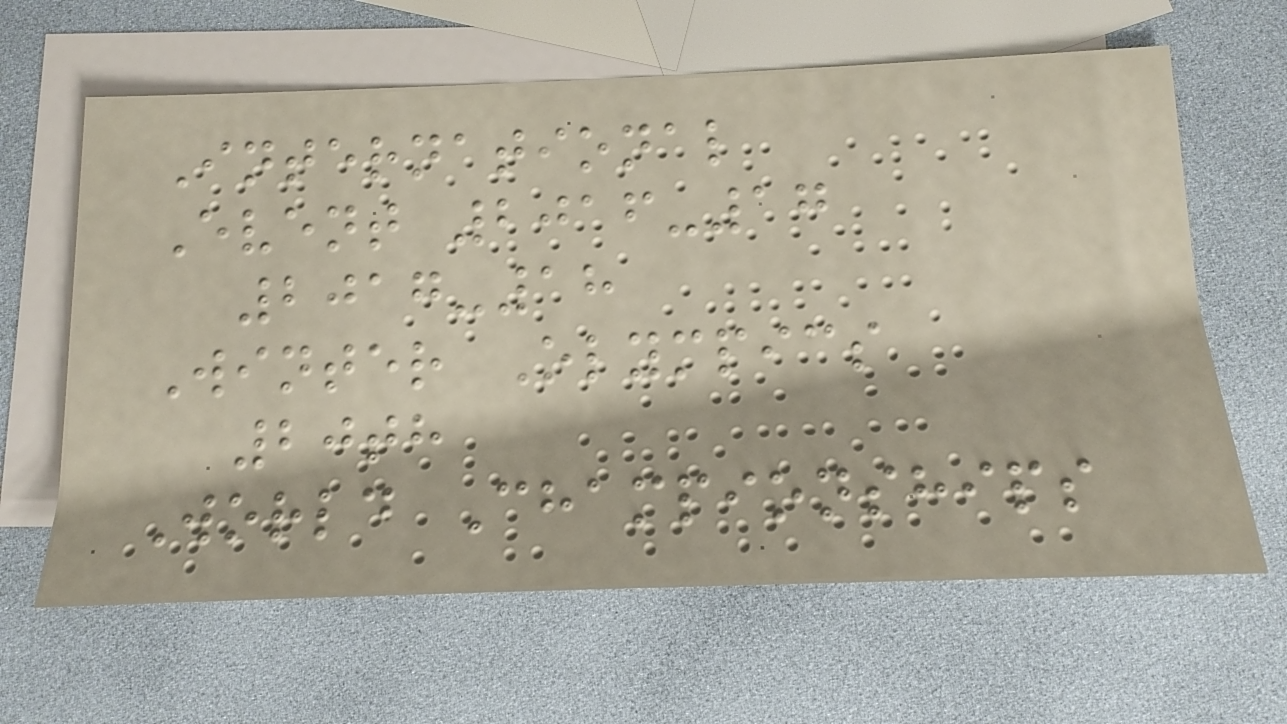International
Event 2016-17
2017-18
Winter Olympics
20th
World Championships
